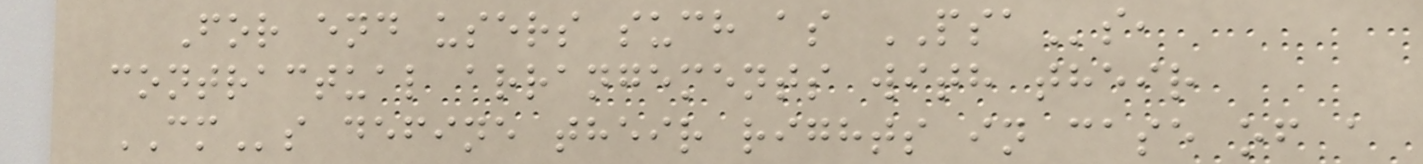For end users such as PSAs,
contractual arrangements with their
CMs define their rights in case of a
